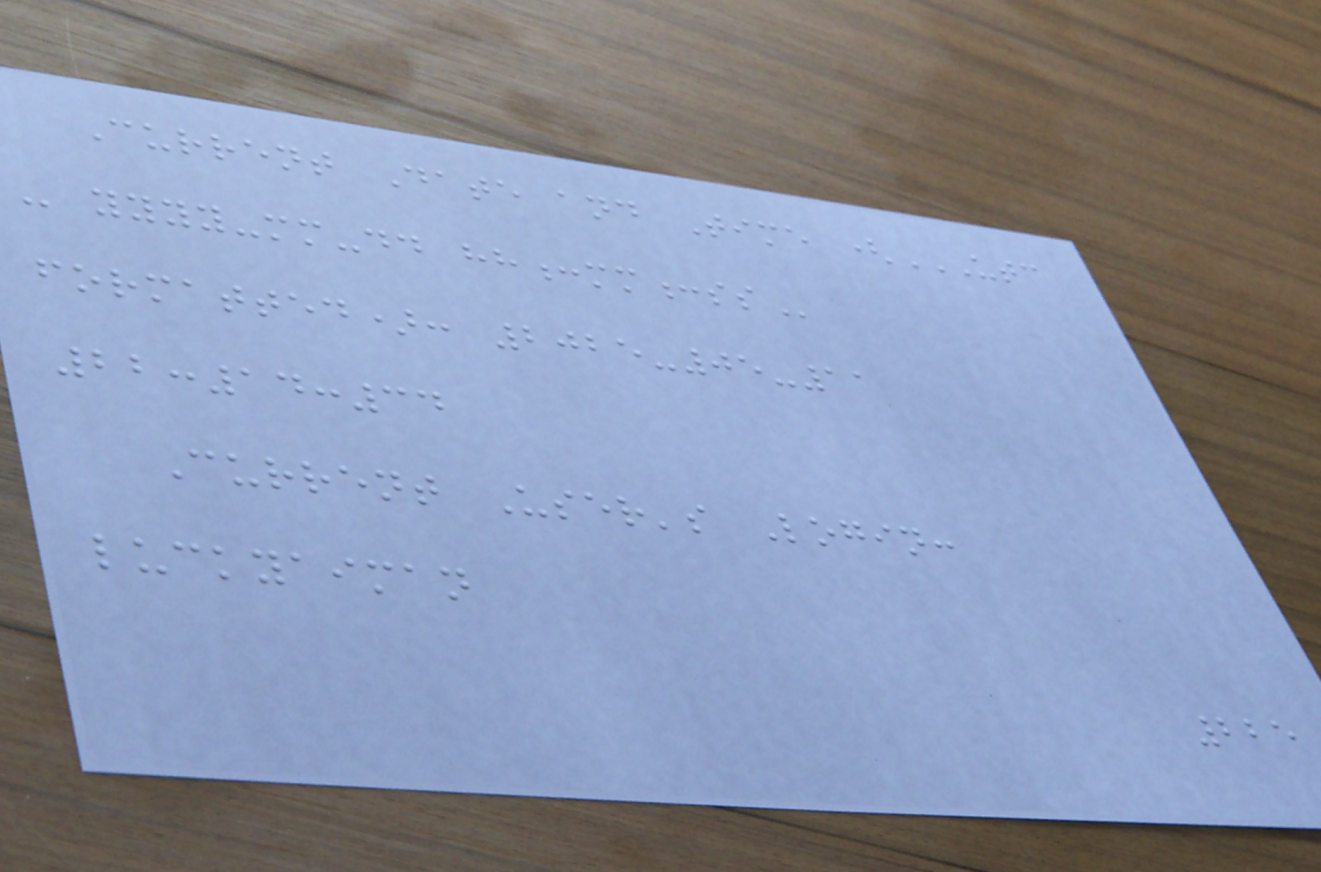Current Date and Time (UTC
- YYYY-MM-DD HH:MM:SS
formatted): 2025-05-11
22:14:34
Current User's Login:
luckyaiman
225
